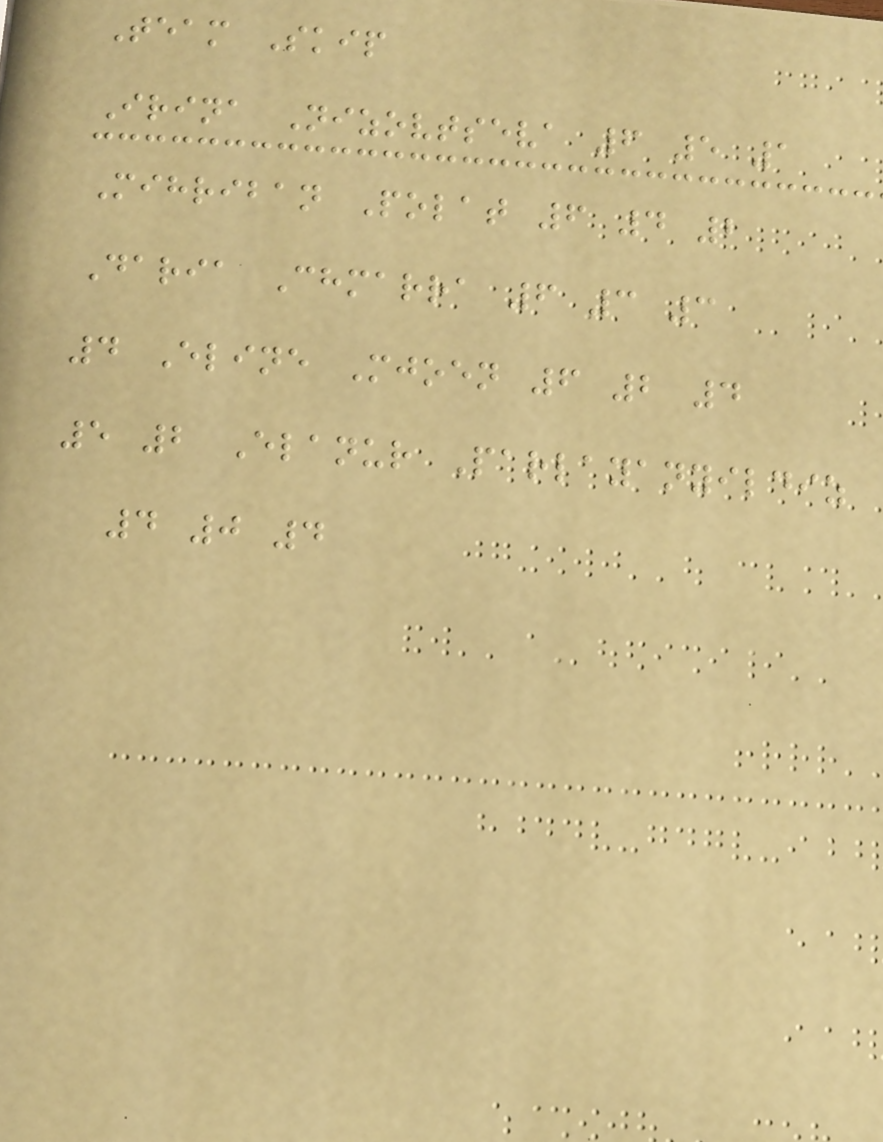Team Skip
Irina Nizovtseva 6 5 1
Mihriban Polat 6 4 2
Daria Chmarra 6 3 3
4 Eline Mjoen 6 2 4
5 2 Elanur Parlayanyildiz
4 0 4
